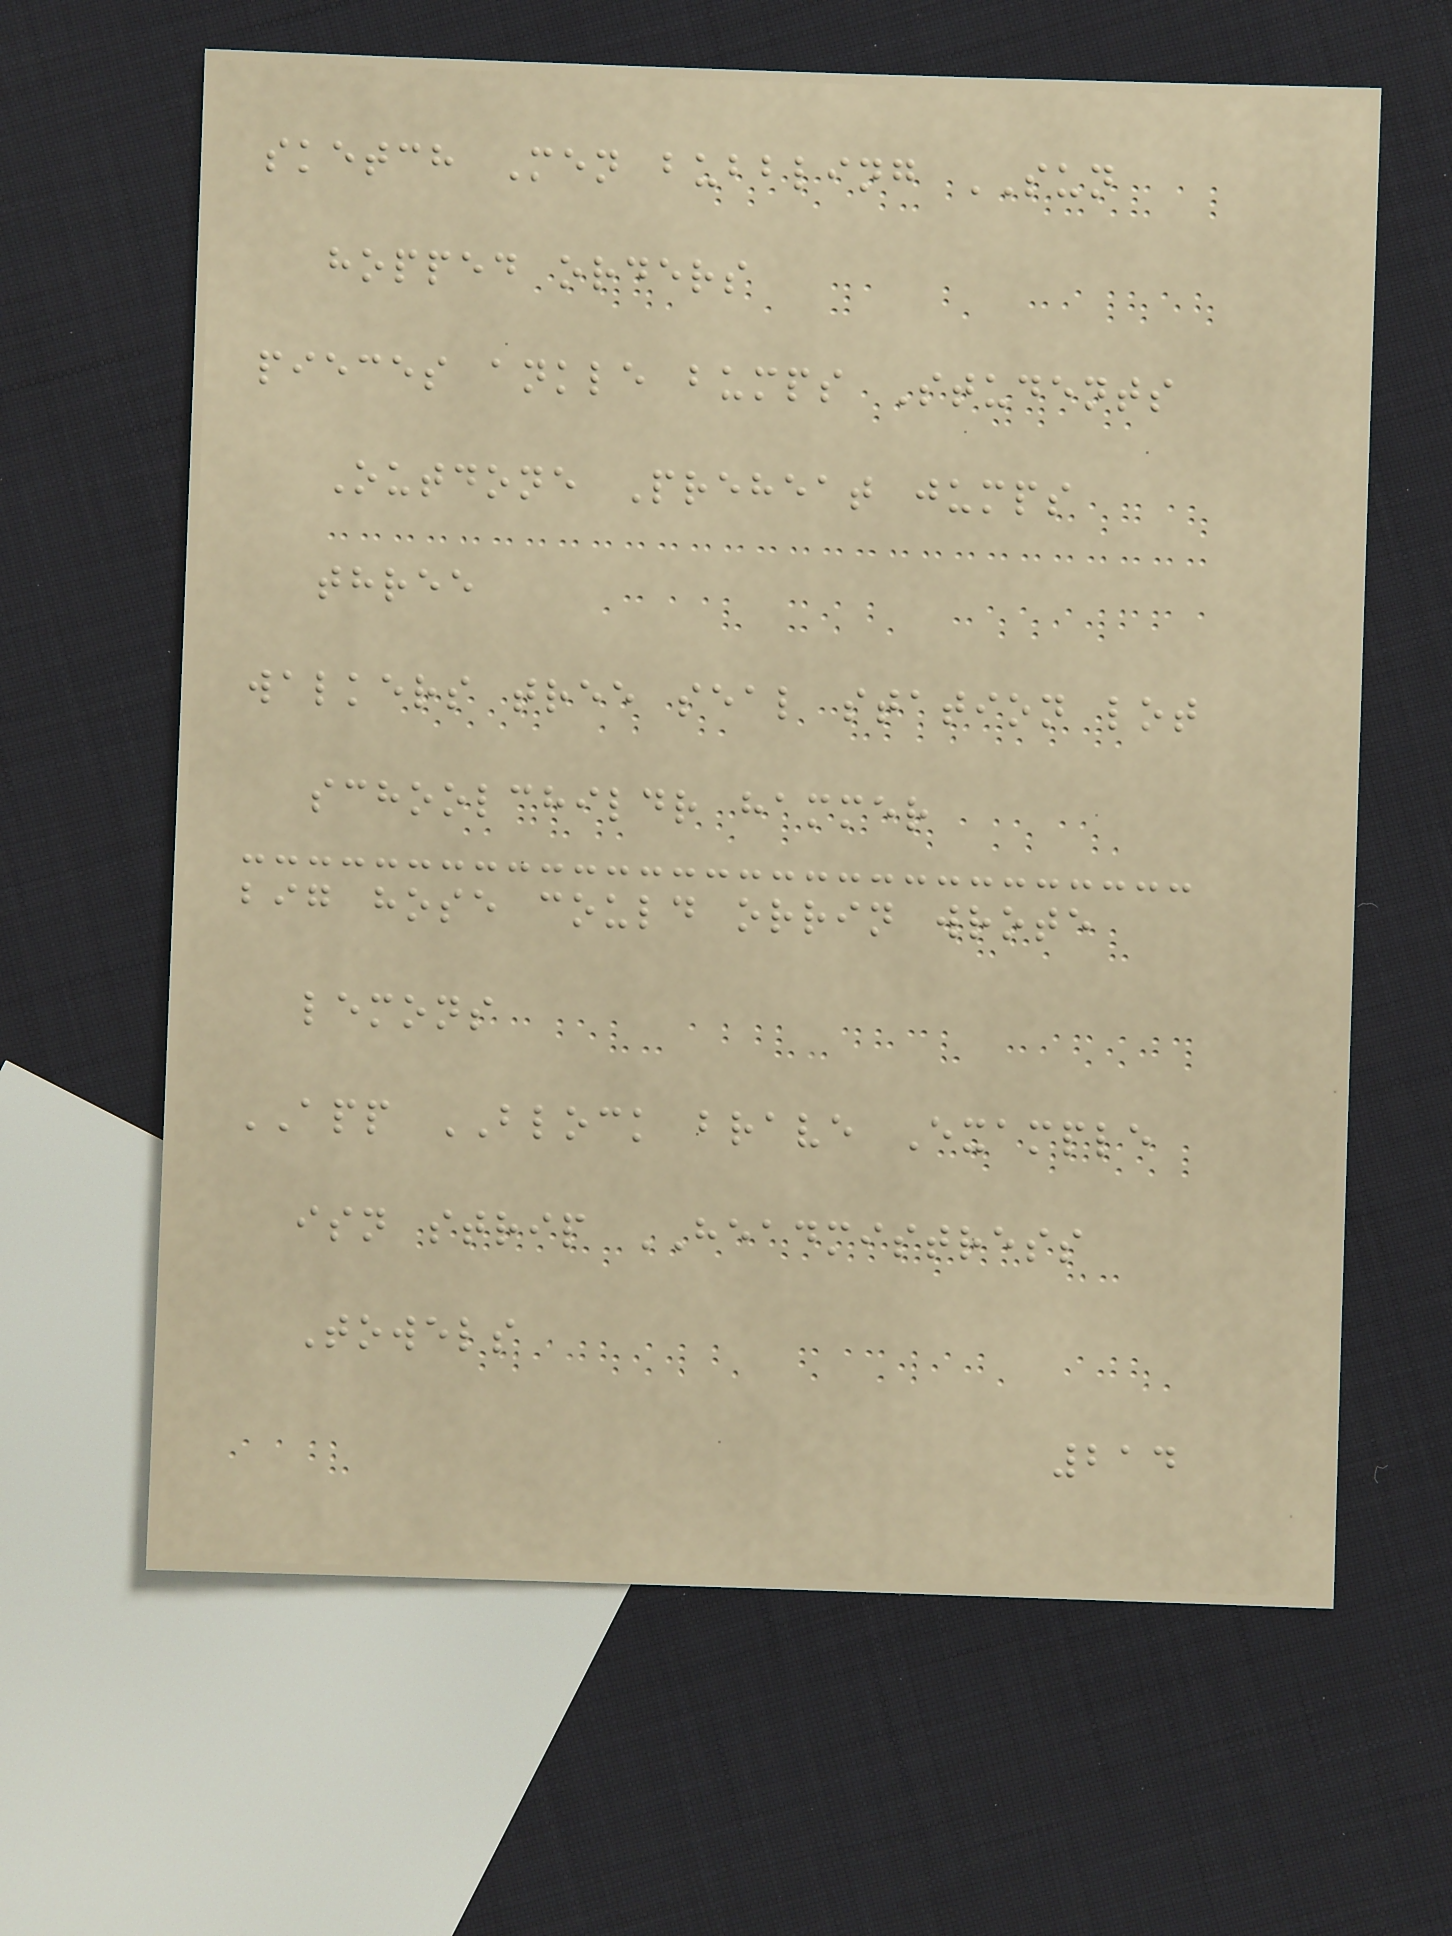sketch Men bubbling SUN
hopped orders
pieces ankle bumps Students
Outdone Preheat jumps
three
walkers tree seal station lot
schoolchildr hammer
big hose could orrin wrote
lemons
APP BLOCK brave Example
isn strip HEADMISTRESS
Towels
214
